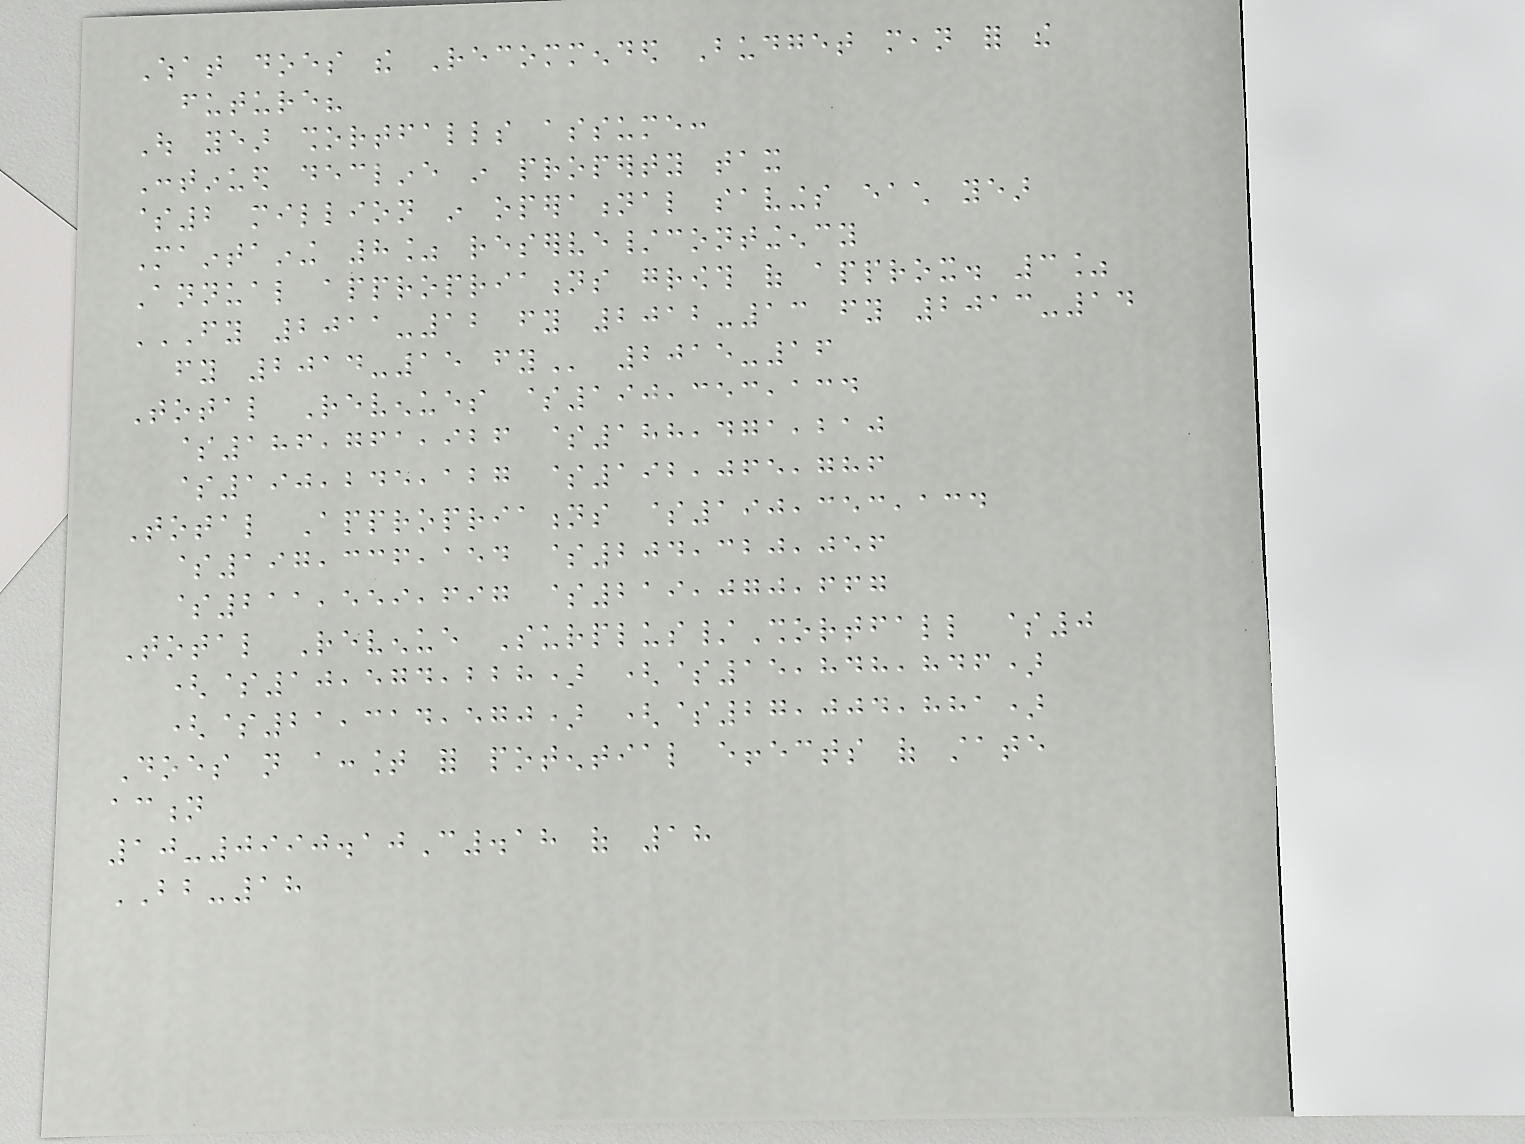What does the Recommended Budget mean for the
future?
Out year shortfalls assume:
Continued decline in property tax
$2 million in operational savings each year
Maintaining 8% reserve/contingency
Annual appropriations growth of approx. 3%
FY 2011-12 FY 2012-13 FY 2013-14
FY 2014-15 FY 2015-16
Total Revenues $190,353,134
$186,761,926 $188,471,210
$190,245,127 $192,065,786
Total Appropriations $190,353,134
$197,336,154 $204,320,056
$211,559,697 $219,070,667
Total Revenue Surplus/Shortfall $0
($10,574,228) ($15,848,846)
($21,314,570) ($27,004,881)
Does not account for potential effects of state
action
10-0990.10C.18 of 18
BB-18
